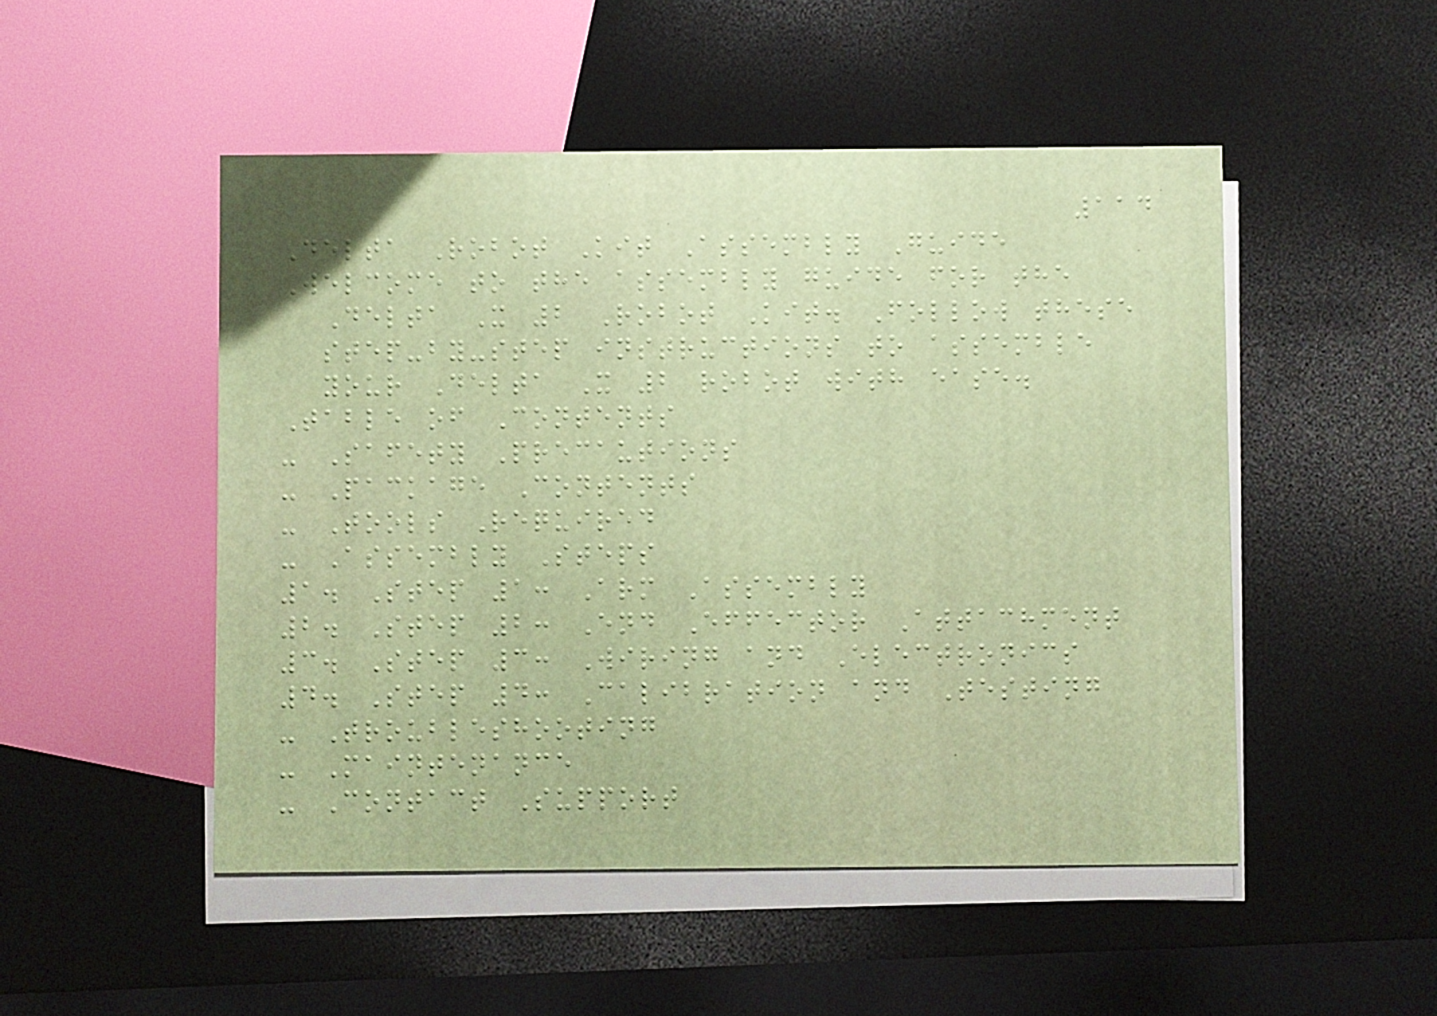114
Delta Robot Kit Assembly Guide
Welcome to the assembly guide for the
Delta X 2 Robot Kit. Follow these
step-by-step instructions to assemble
your Delta X 2 robot with ease.
Table of Contents
- Safety Precautions
- Package Contents
- Tools Required
- Assembly Steps
1. Step 1: Arm Assembly
2. Step 2: End Effector Attachment
3. Step 3: Wiring and Electronics
4. Step 4: Calibration and Testing
- Troubleshooting
- Maintenance
- Contact Support
